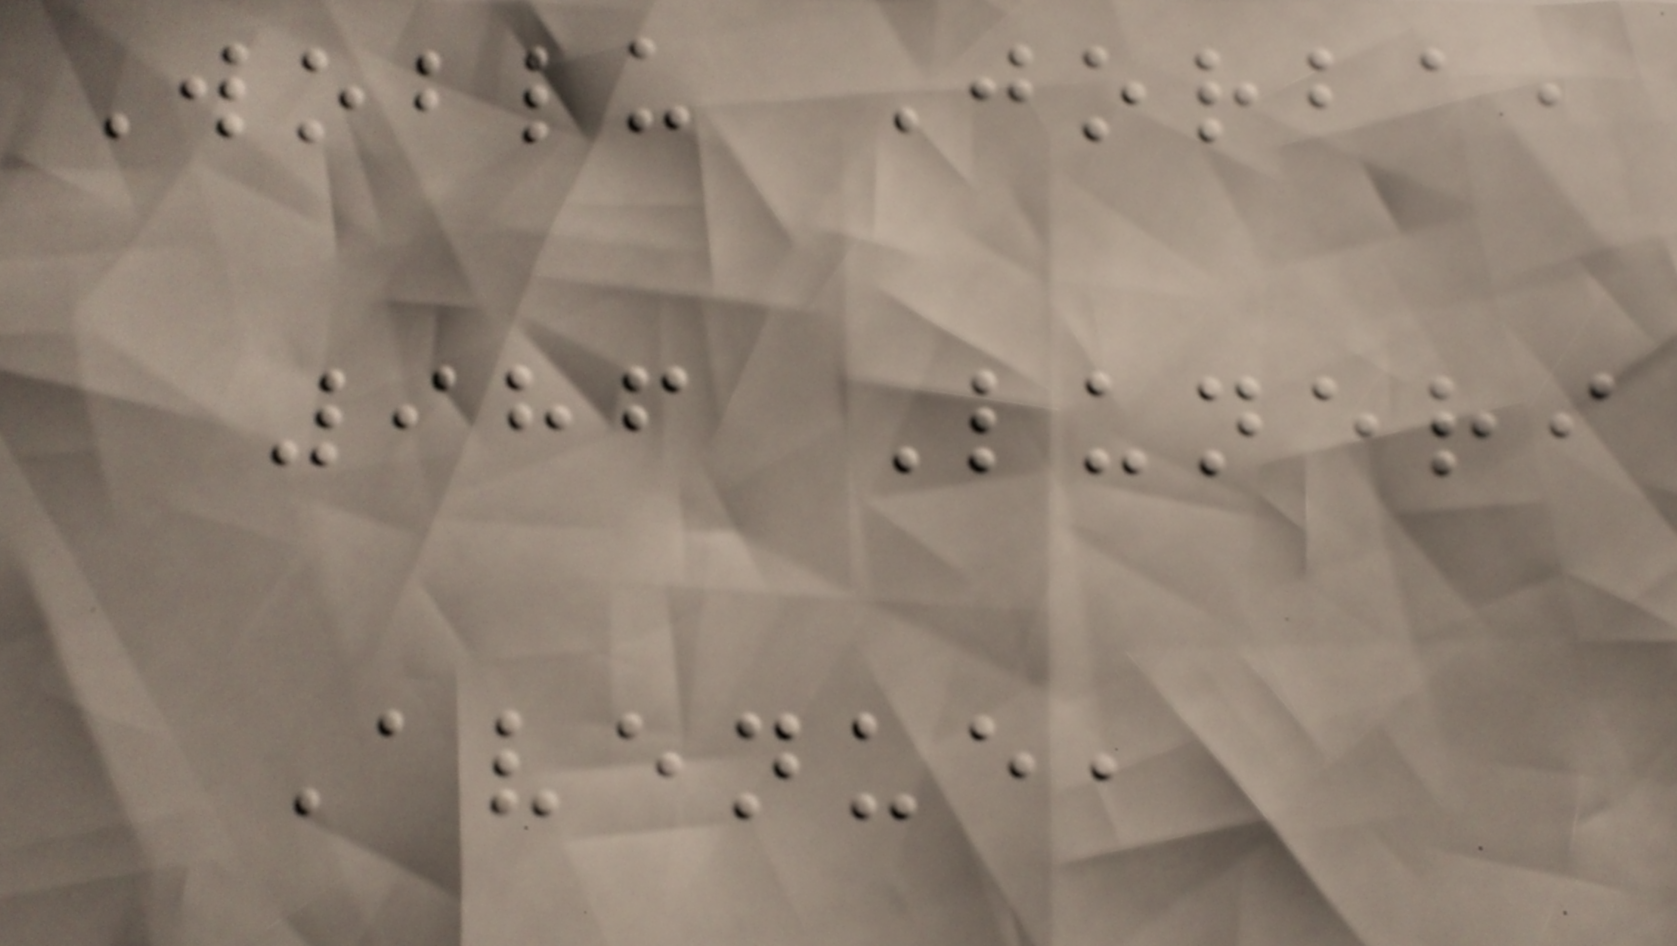Woblu Jorba,
986 Luneri
Avenue,
